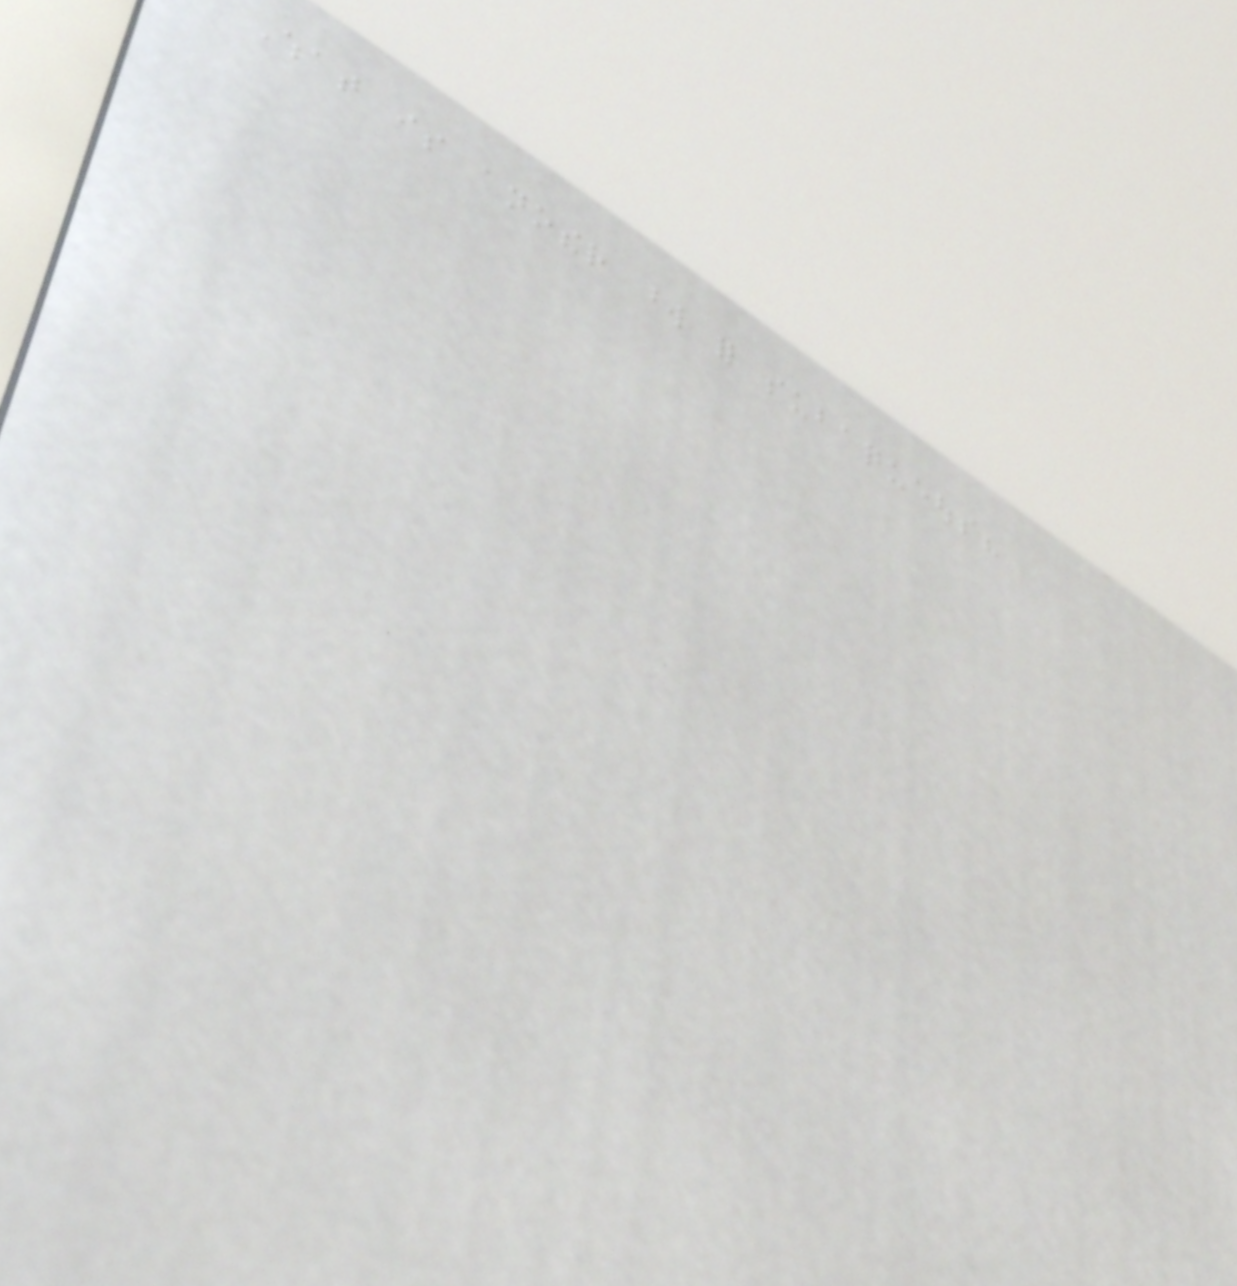What is another word for subaqueous?
